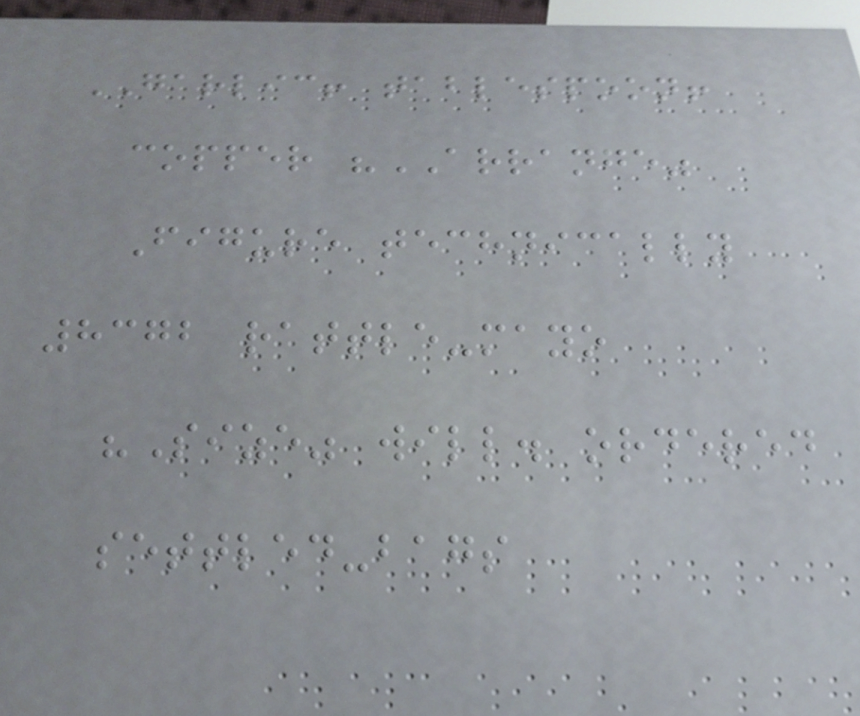GARLIC! tablespoon!
copper "ARRANGE"
Figure technically
8372 rattle-mayo
"Size" will. ordered
settled-bags
